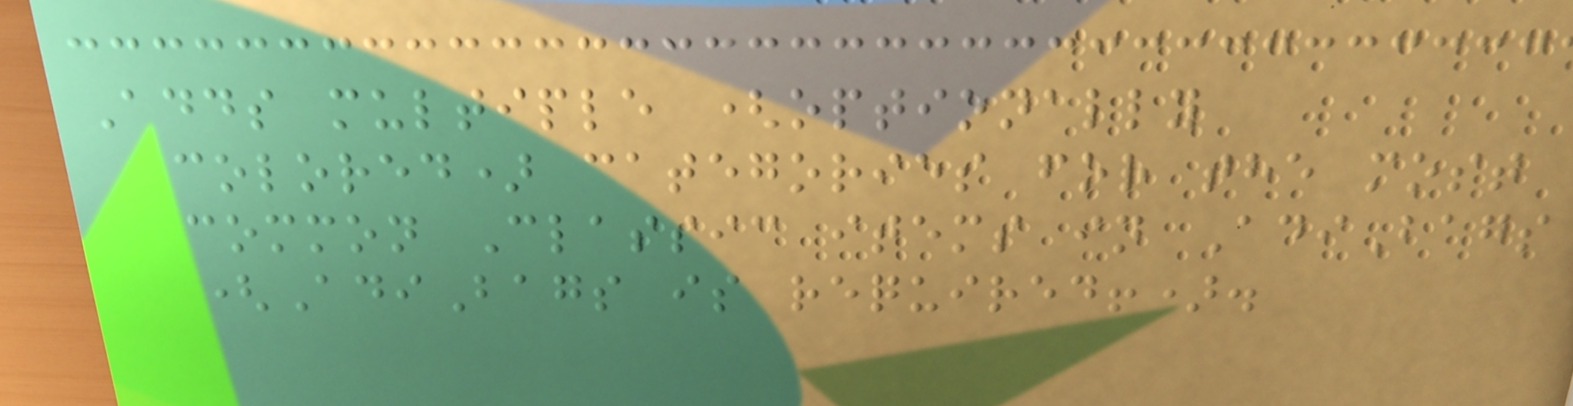Adds multiple (optionally
colored) categories for the most
common Classic items in AdiBags
(AdiBags is required!).
